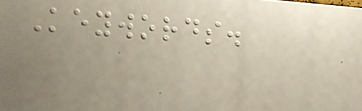Keywords.
